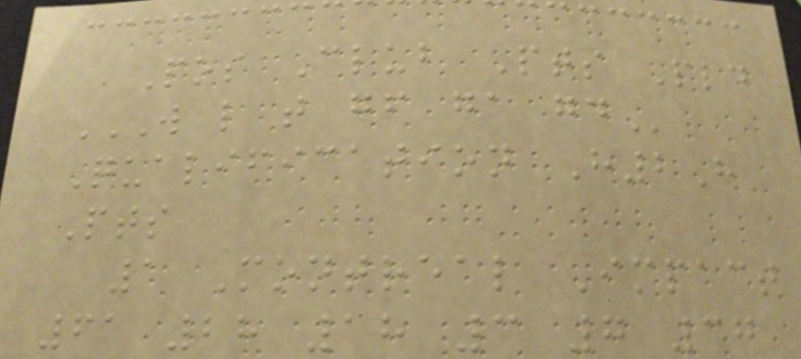Pos Club Pts Pld
W L T GF GA GD
Qualification H2H
Pts
1 Montreal Impact
61 28 18 3 7 37
